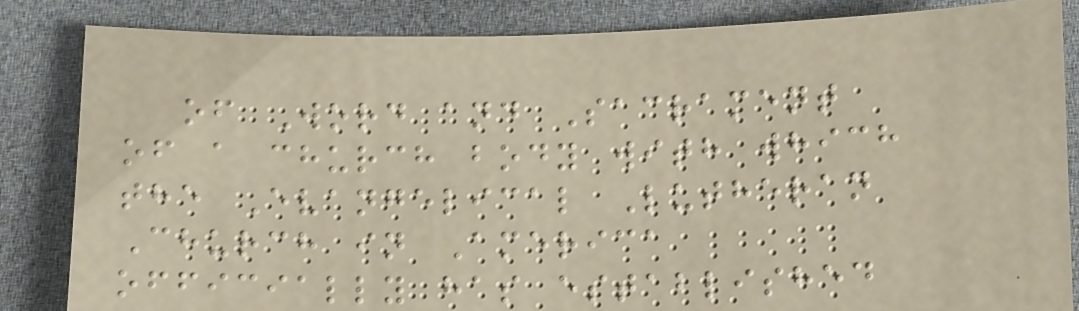of Word and Sacrament
of a church body with which
the Evangelical Lutheran
Church in America
officially has established
